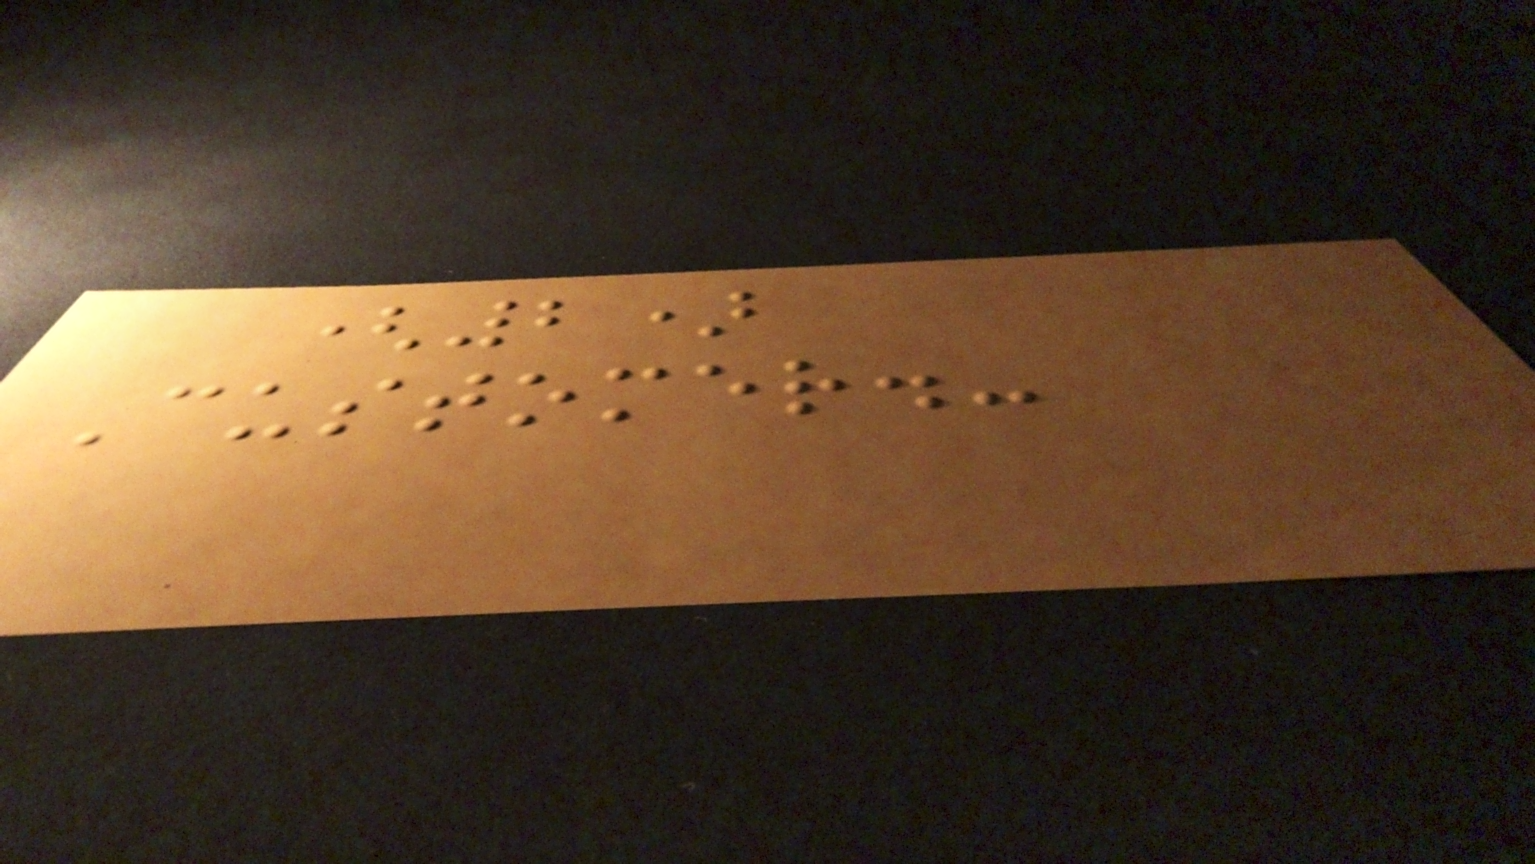(2)
Customer.-
